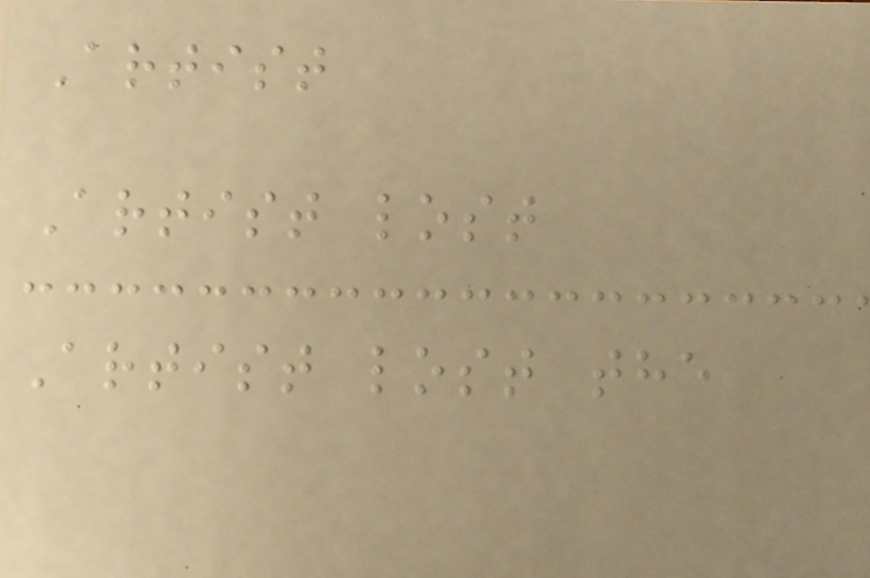Artist
Artist lost
Artist lost the
